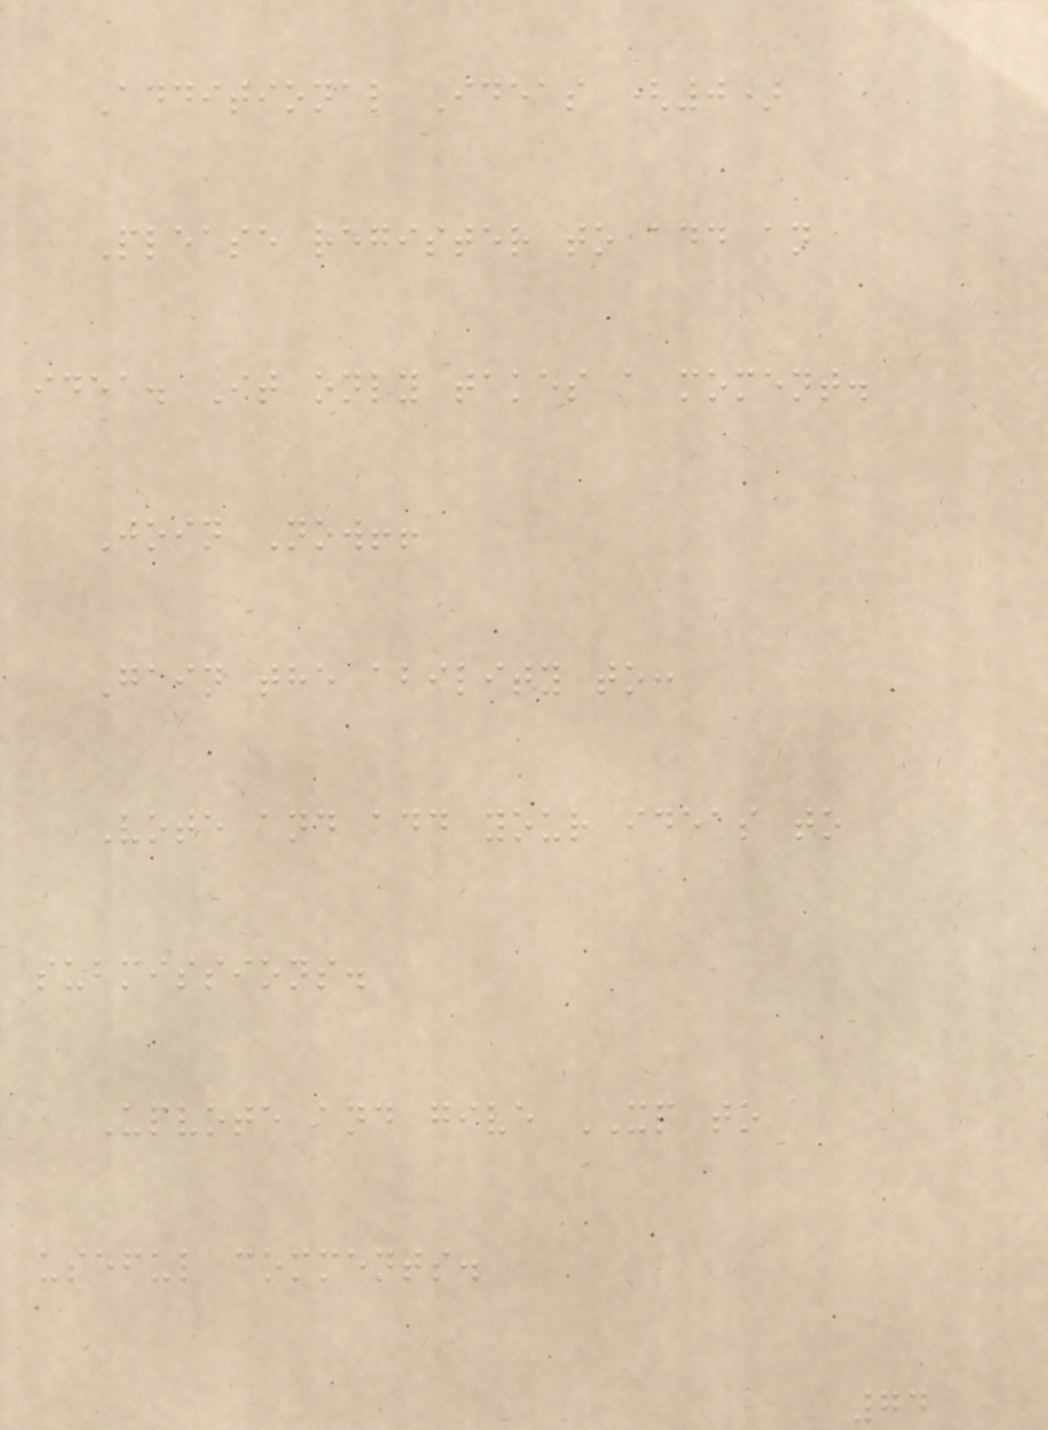Additional Ideas (0)
Please register to add an
idea. It only takes a moment.
Join Now!!
Gain the ability to:
Vote and add your ideas to
submissions.
Upvote and give XP to
useful comments.
74
